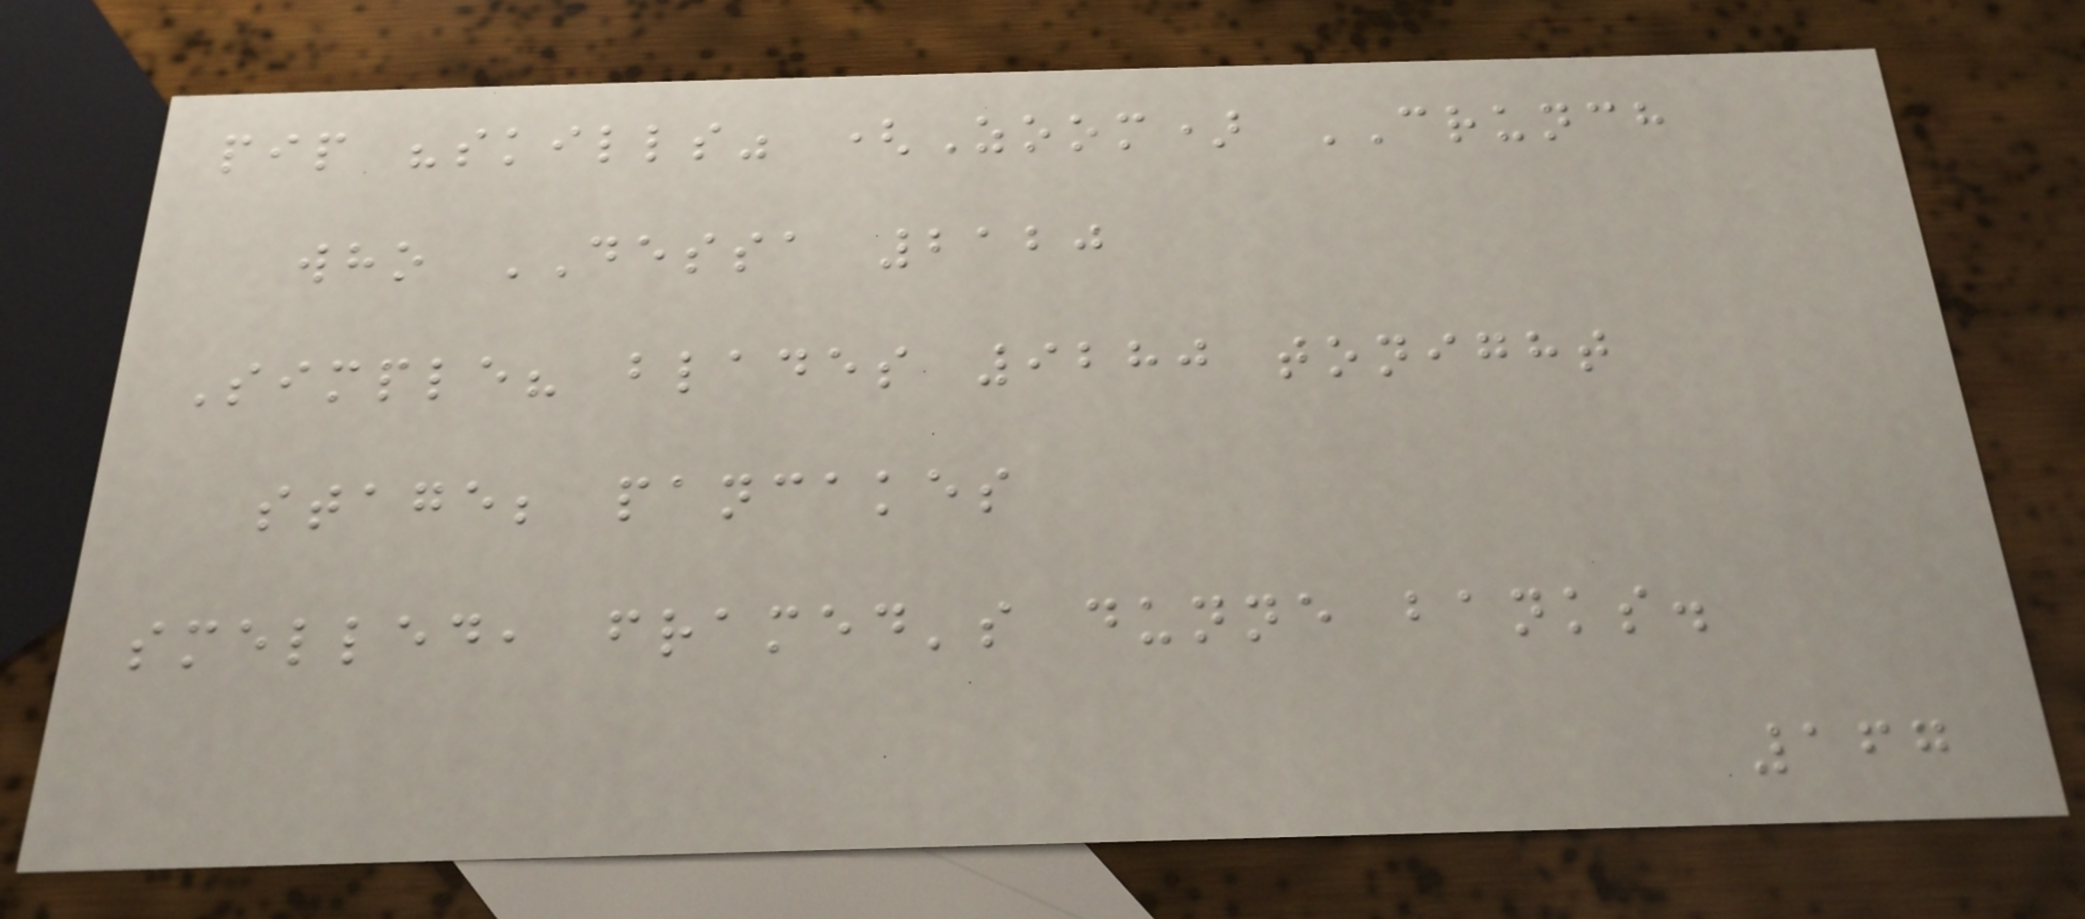pip "skills" (Zoom) CRUNCH
who DESSA 2120
Simple? blades 9280 tonight
stage; pancakes
smelled, framed's dunne banks.
167
